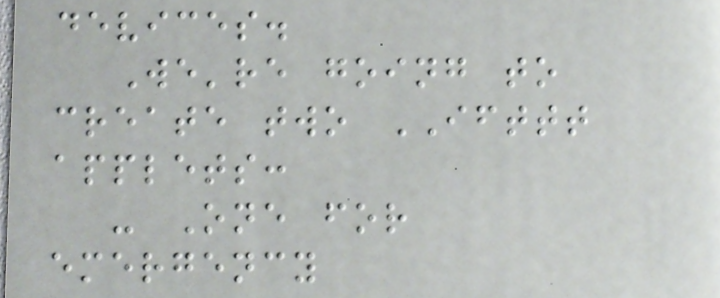devices.
We're going to
create two IFTTT
applets:
- One for
emergency
